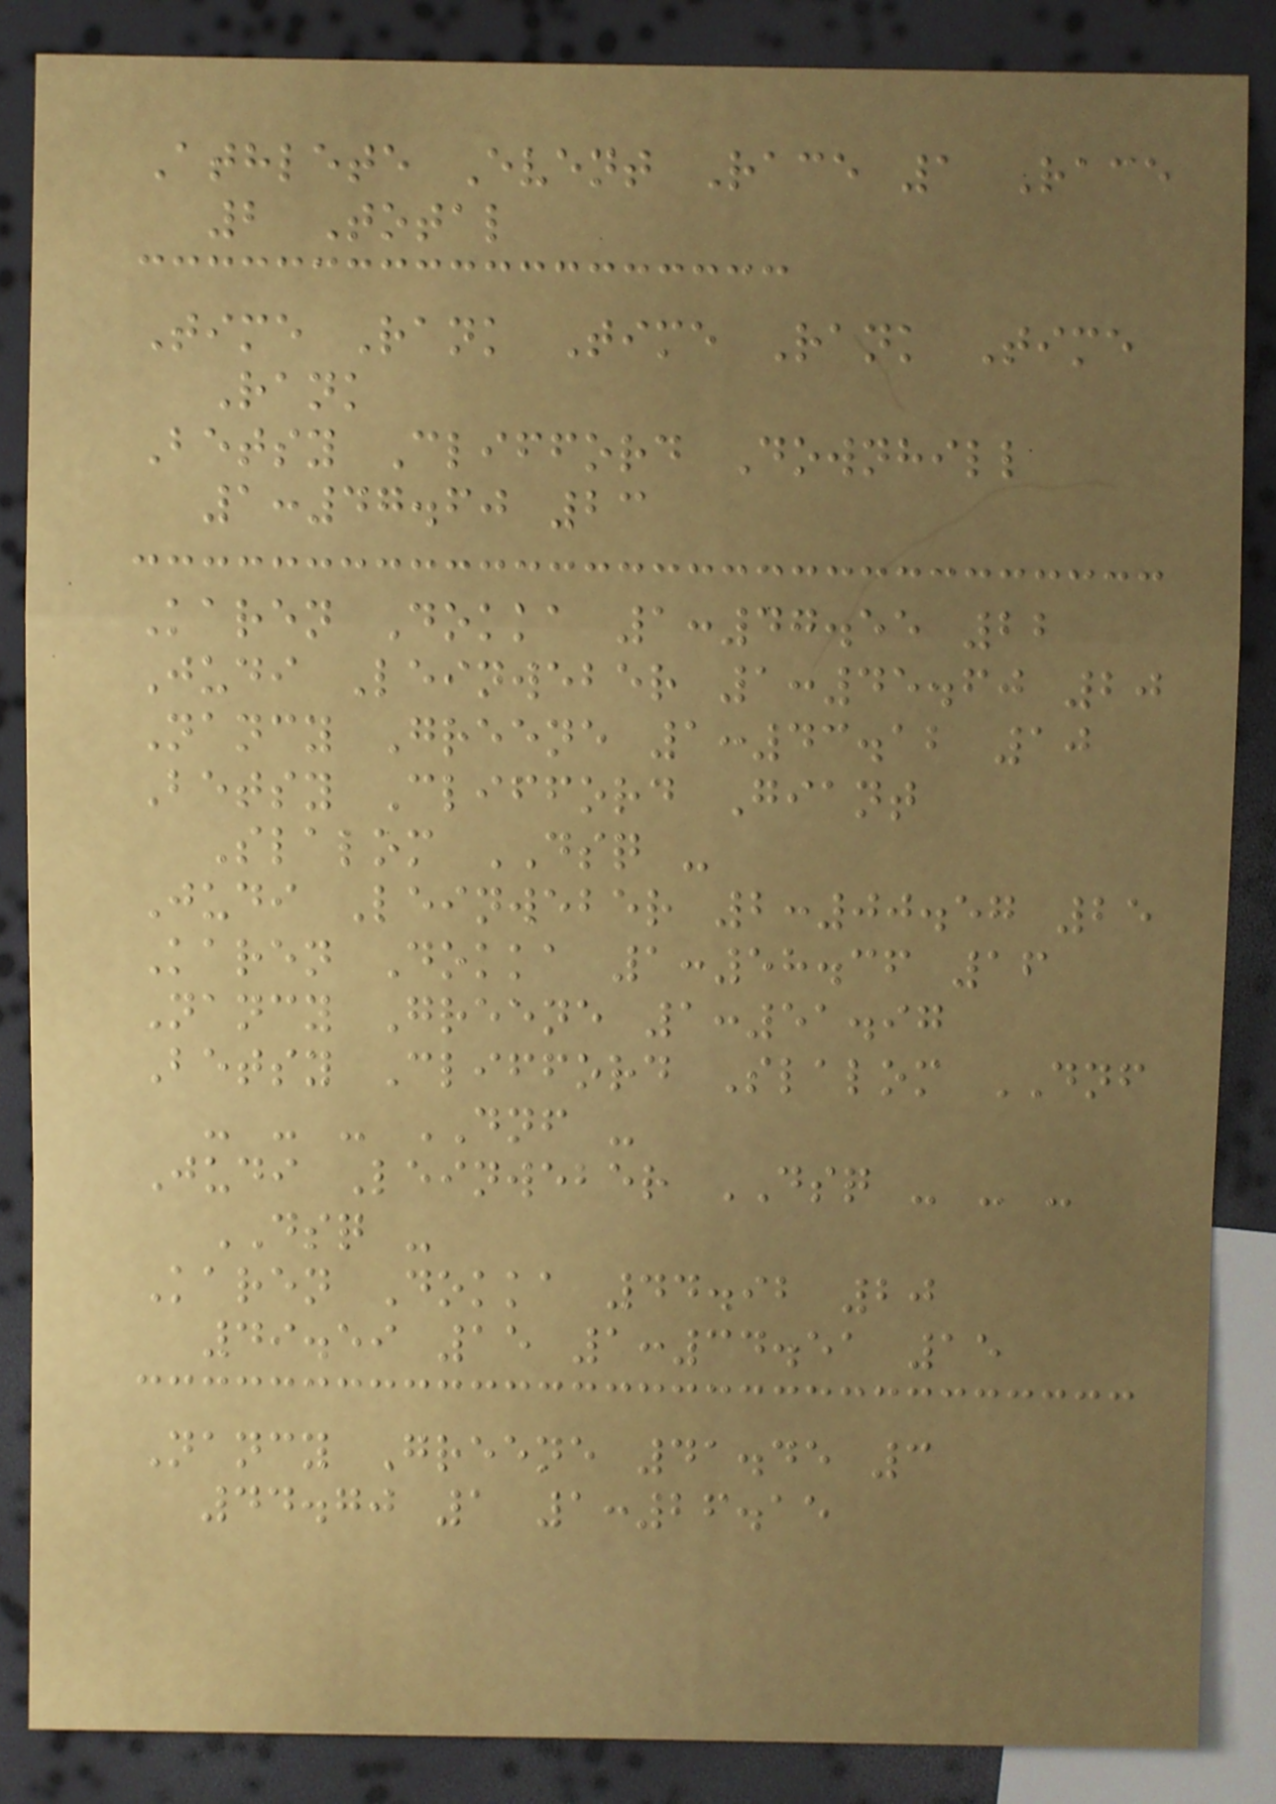Athlete Event Race 1 Race
2 Total
Time Rank Time Rank Time
Rank
Betsy Clifford Downhill
1:47.60 23
Karen Dokka 1:47.55 22
Judi Leinweber 1:45.60 20
Nancy Greene 1:43.12 10
Betsy Clifford Giant
Slalom DSQ -
Judi Leinweber 2:00.57 25
Karen Dokka 1:58.36 16
Nancy Greene 1:51.97
Betsy Clifford Slalom DNF
- - - DNF -
Judi Leinweber DSQ - - -
DSQ -
Karen Dokka 44.92 20
49.59 15 1:34.51 15
Nancy Greene 41.45 3
44.70 1 1:26.15
